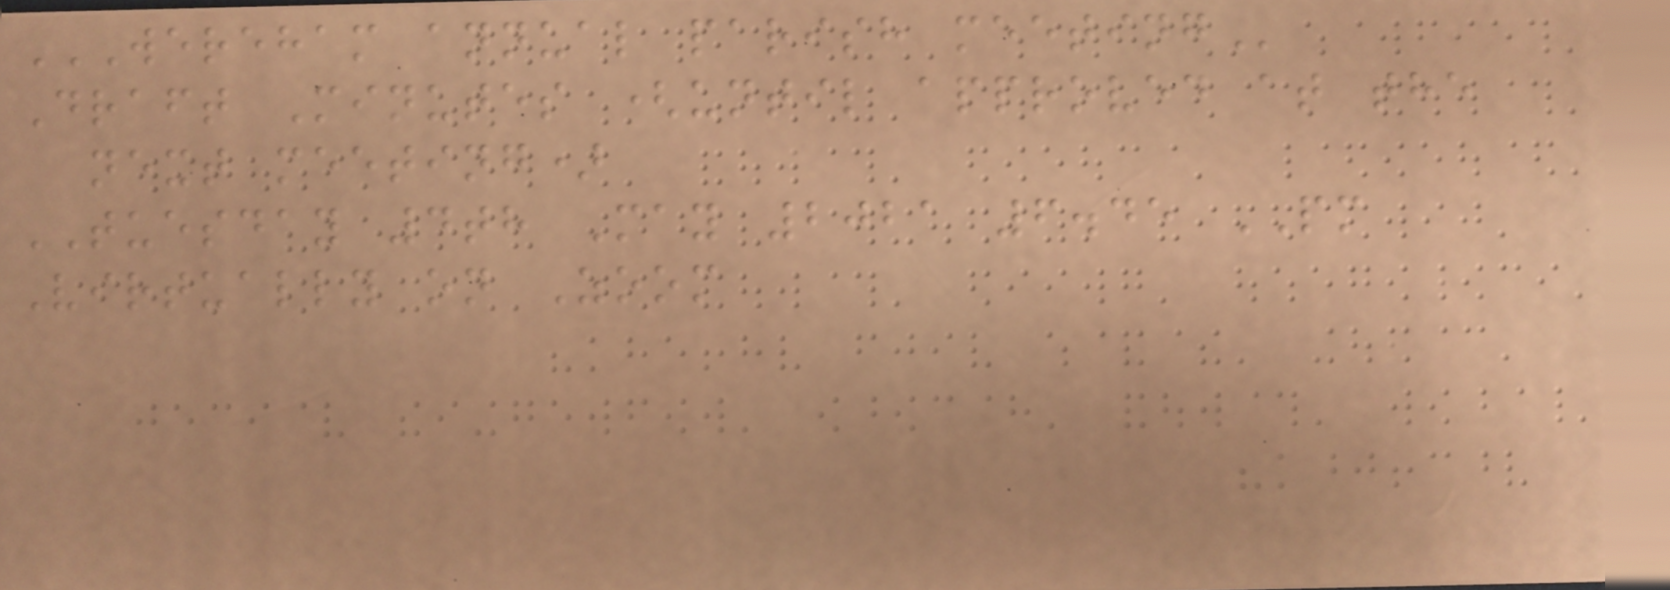WEREHAM ANNUAL PARISH MEETING
Draft Minutes (until approved at the
next meeting)
TUESDAY 4th May 2021 6.45 PM
Virtually on Zoom
